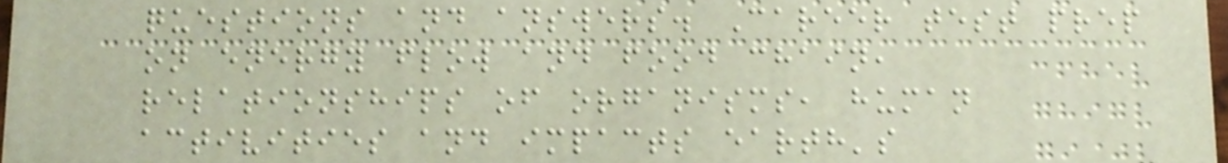questions and answers. Career test prep
on energy flow and food chain,
relationships of organisms, human
activities and impacts earth's
